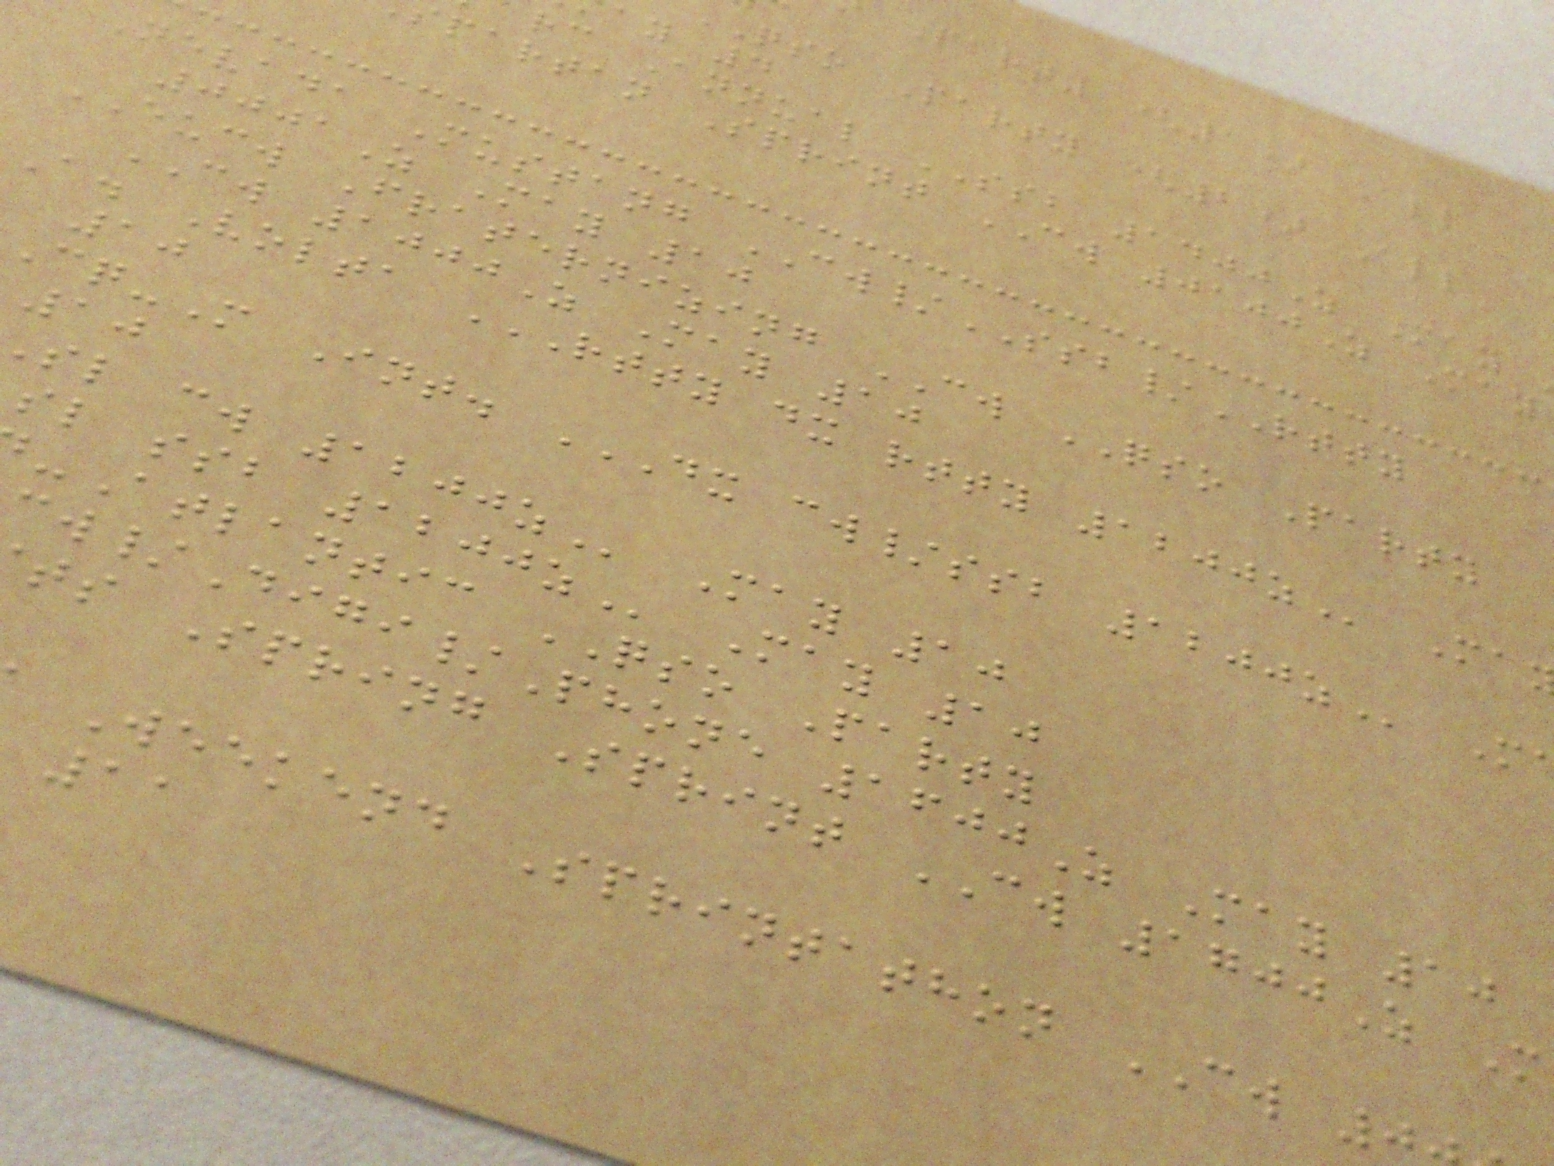Party (1) All
qso Party (2) All
ay 4
rc Annual SSB 1400Z May
spartan Sprint CW 0100Z May
Nevada Mustang CW/SSB/RTTY
0001Z May 10
EUCW Fraternizing CW QSO Party
CW 1000Z May 10
A. Volta RTTY DX RTTY 1200Z Ma
10
10
-Atlantic QSO Party
/Digi/Phone 1600Z May 10
Weekend Sprintathon CW 0
